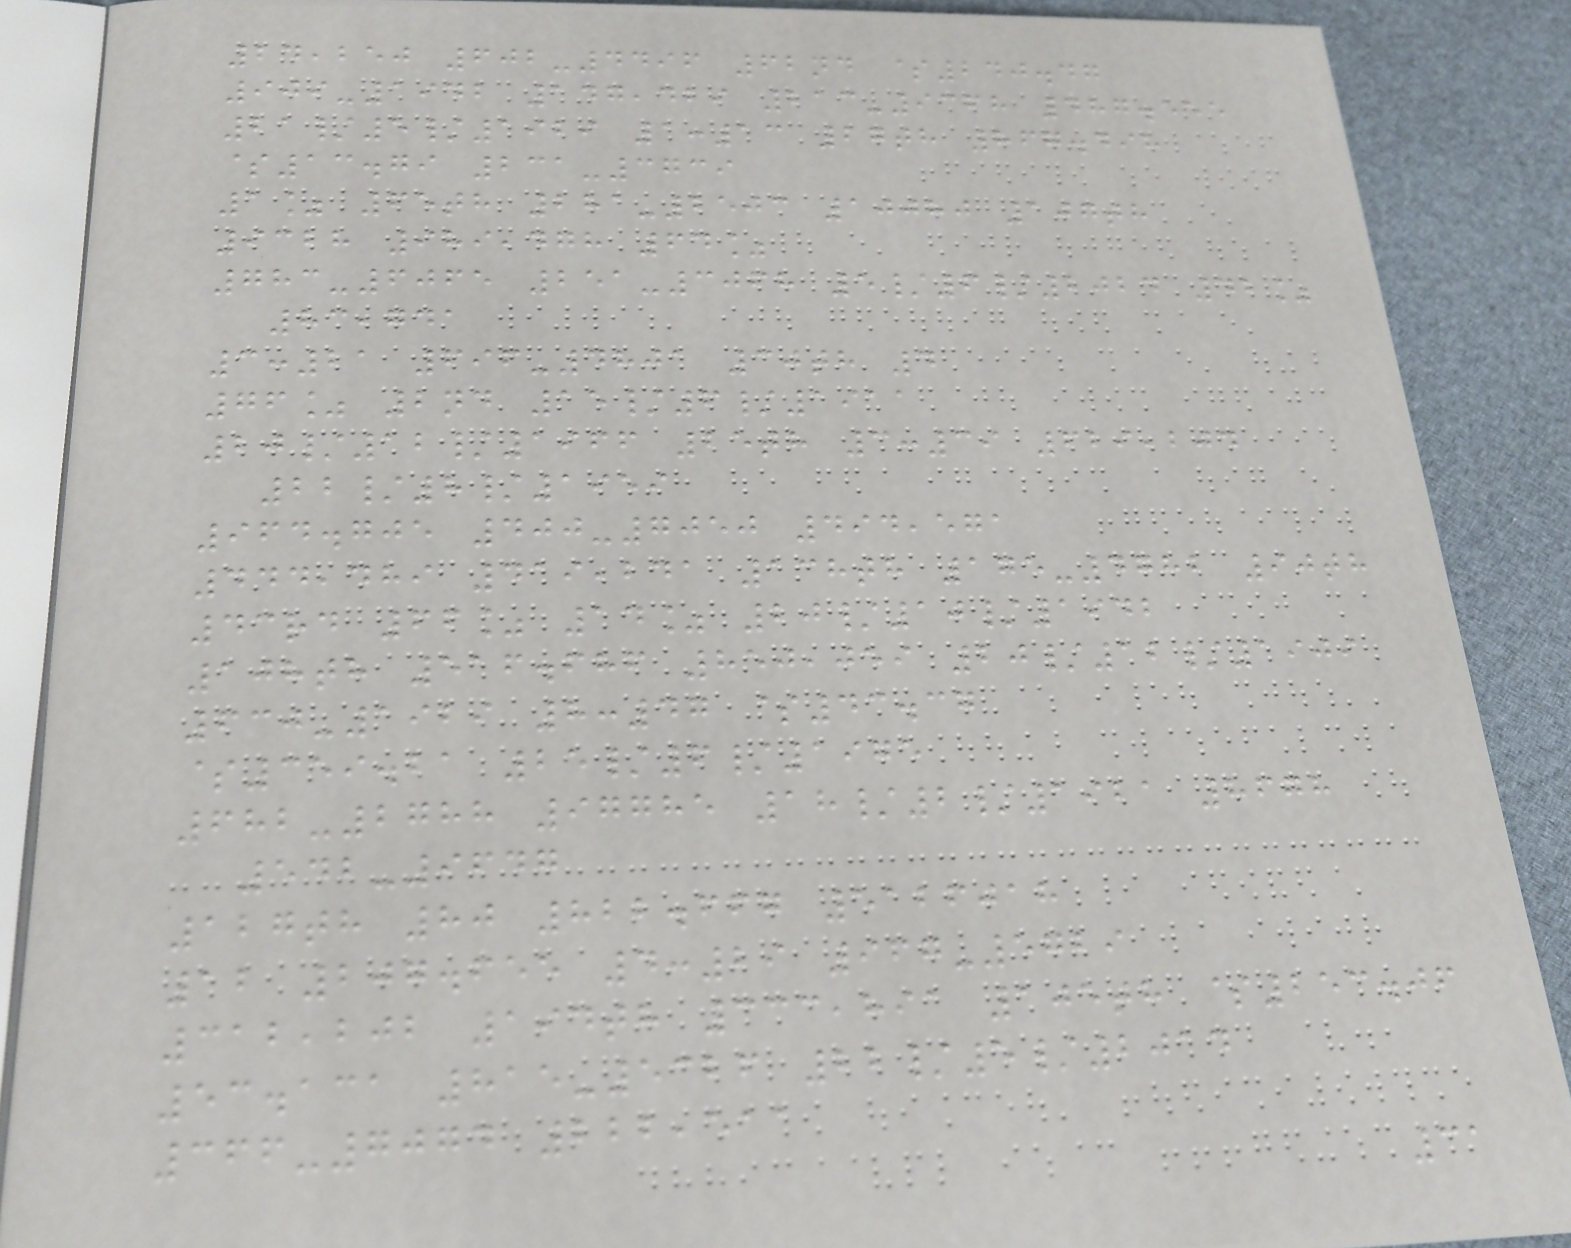24,250 602-4496 62nd $240.47
909-1942 147,429 213-9368 487.555
21/5/1929 1:13 27th 867.498
$13.79 231-3739
1% 65th 281-2503 10080 107th
9328 989,478 64%
783-6065 251-3068 5/6/2024 42%
83,741
3:21 696-4801 30th 4
76% 2nd 15/6/1911
20/12/1966 25th 3:39 629,204
22/8/1959
964.705 400-7050 494,571
444,489 419,241 138th 175-4782 90th
43rd 66% 14% 20/10/1942
108th 516.686 850,059 20/12/1909
630-1929 8:47 $43.37
$359.21 25/6/1975
682-2788 97785 18/2/1921 8678
542-9647
127th 80 822.667 5126018
12 207.655 4:29 967-5729
312,202 194th 333,891 105th $253.06
53.131 815-5326 22/5/2014
366-7074 222,511
31
